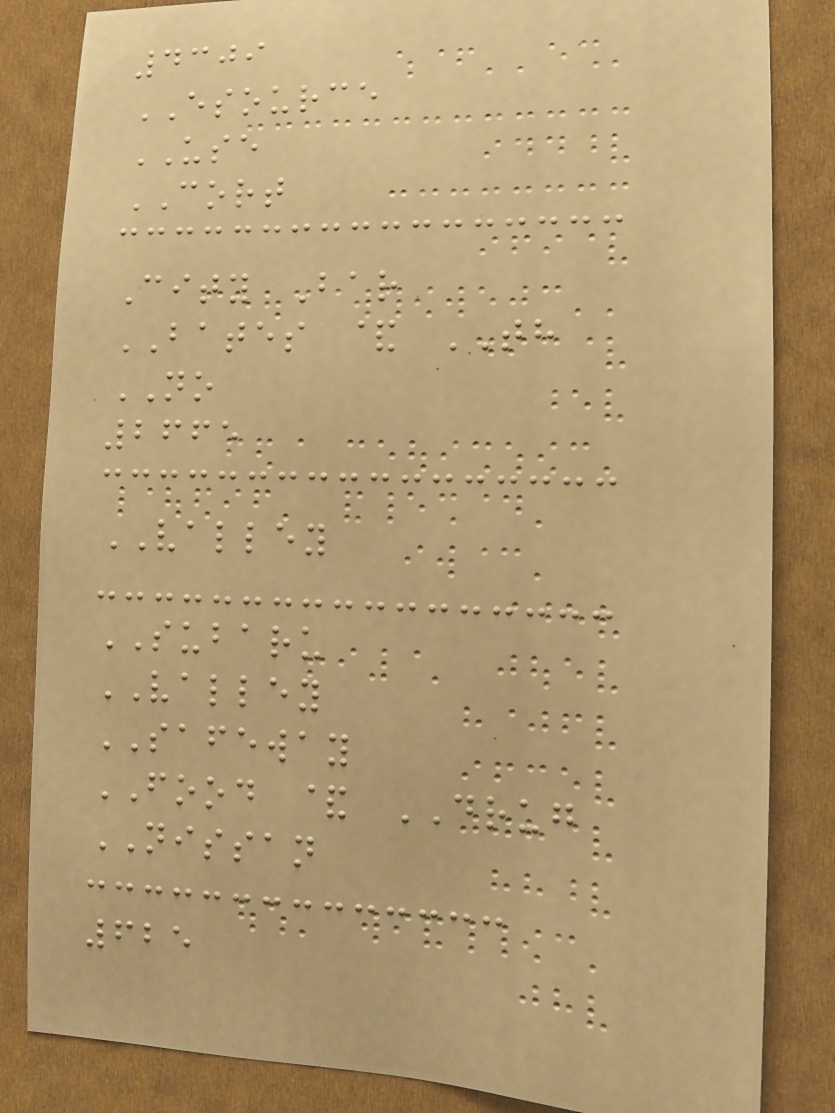4309
ESOURCE
USE
CORT
City Bar
BATES & TH
NO
2665
VALLEY
SUBARU
VALLEY
SAFEWAY
FOOD & DRUG
NISSAN
625
